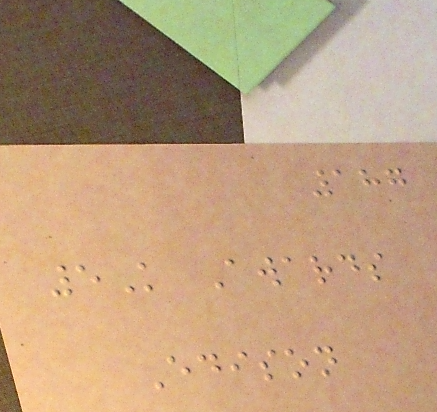187
5K Awards
Edison
